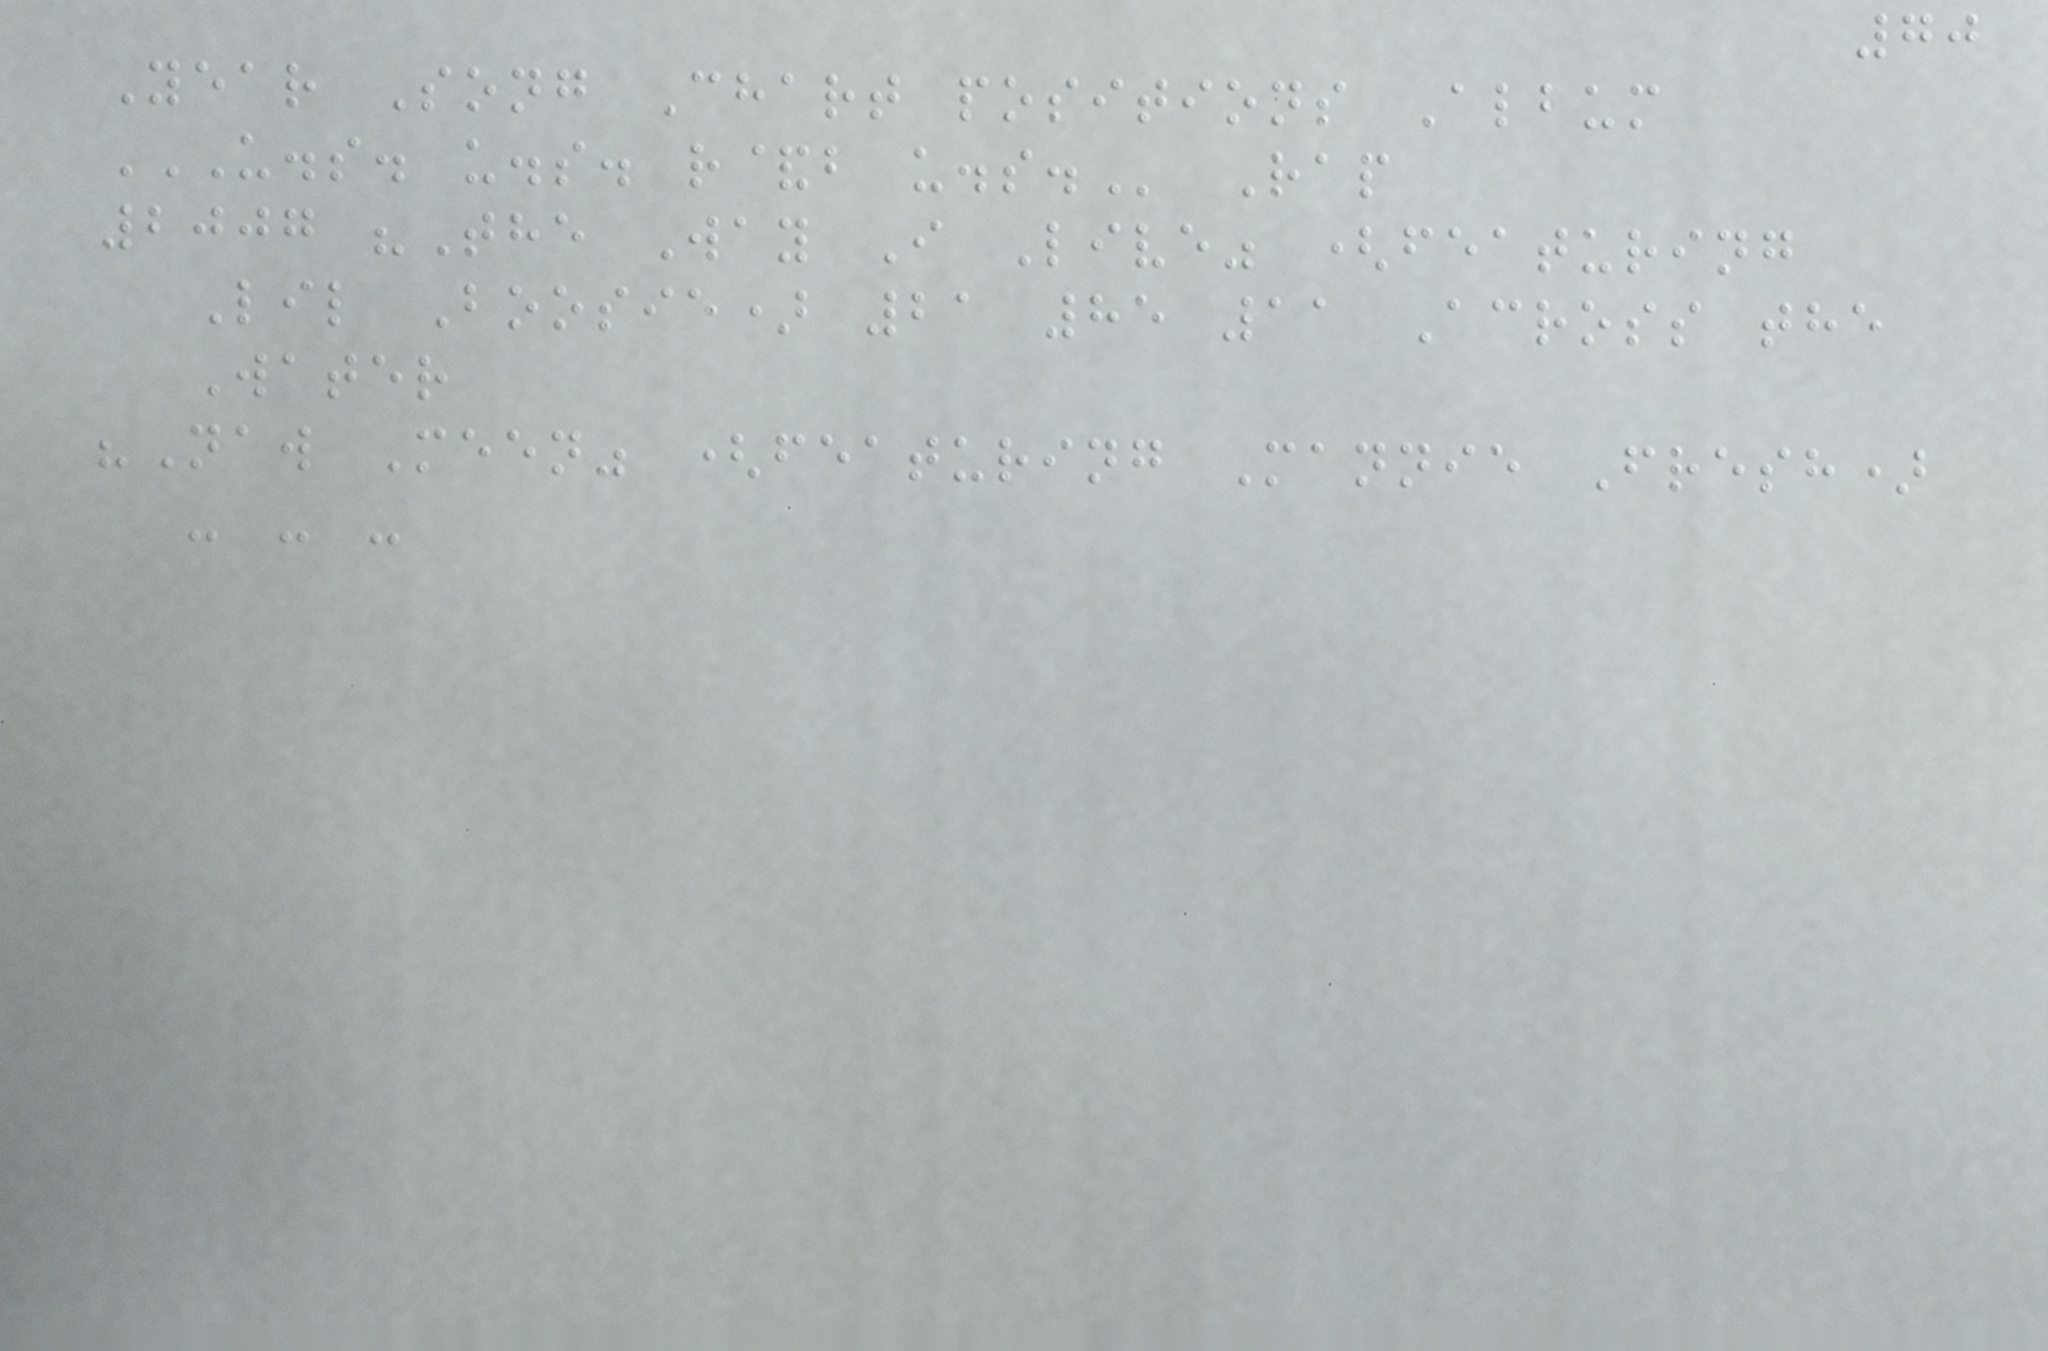70
Year Song Chart positions Album
U.S. U.S. R&B U.S. Rap
2007 "The Way I Live" (featuring
Lil Boosie) 21 85 11 Across the
Water
"Naw Meen" (featuring Mannie Fresh)
- - -
